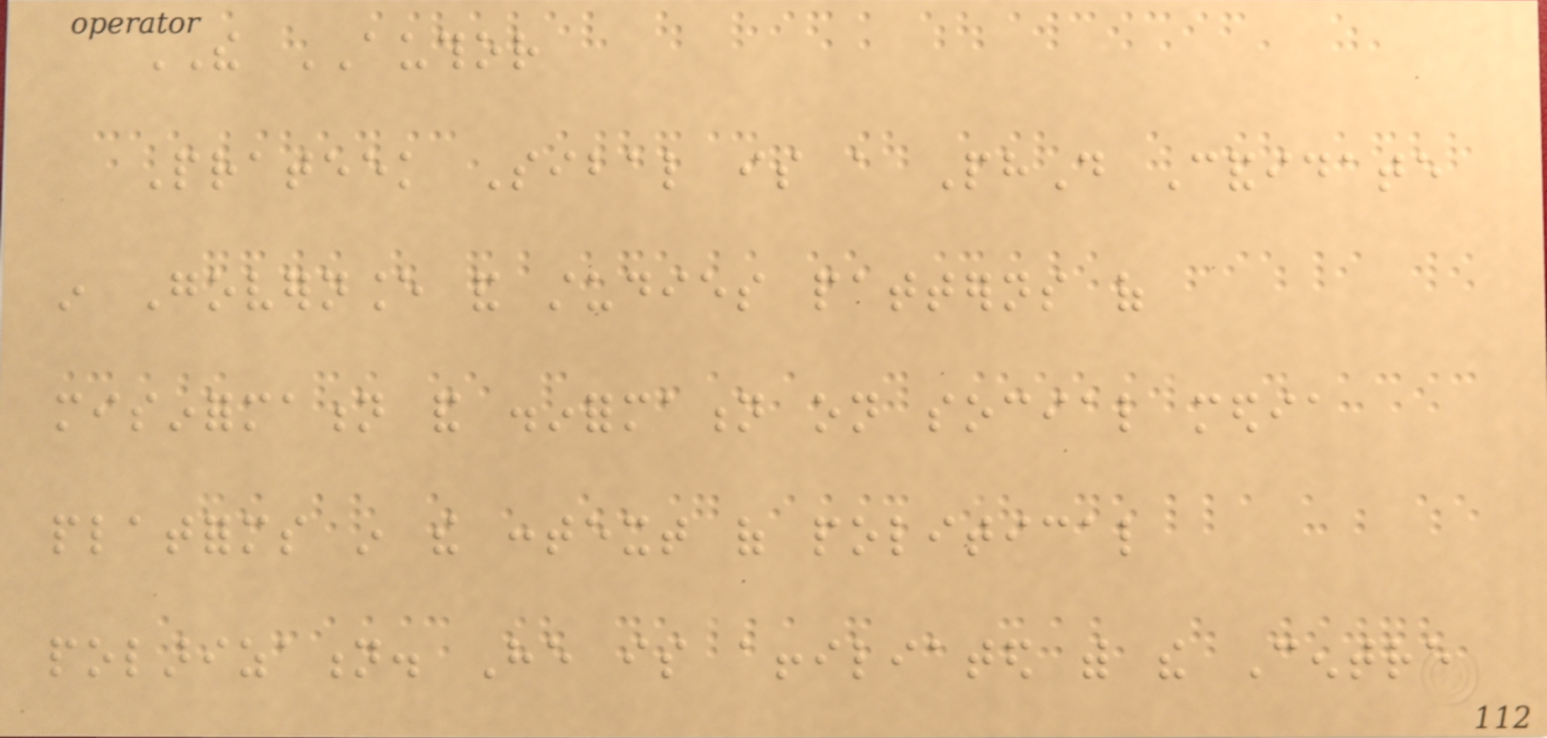THE AUTHOR
Prateek Sibal is a PhD Candidate
in Governance and studies patterns of
misinformation and disinformation on social media
platforms in the context of political
polarization. He is affiliated with the Centre
